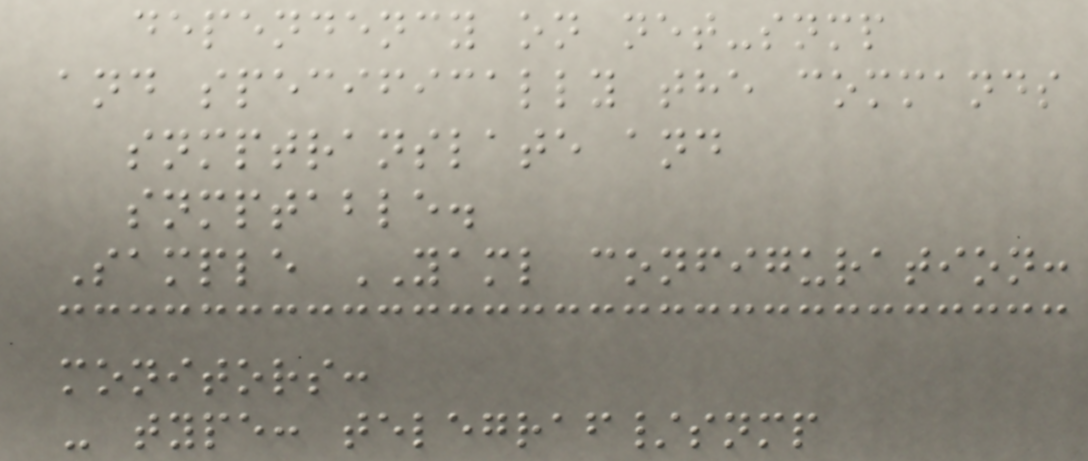dependency on net-snmp
and specifically the commands
snmptranslate and
snmptable.
Sample YAML configuration:
monitors:
- type: telegraf/snmp
